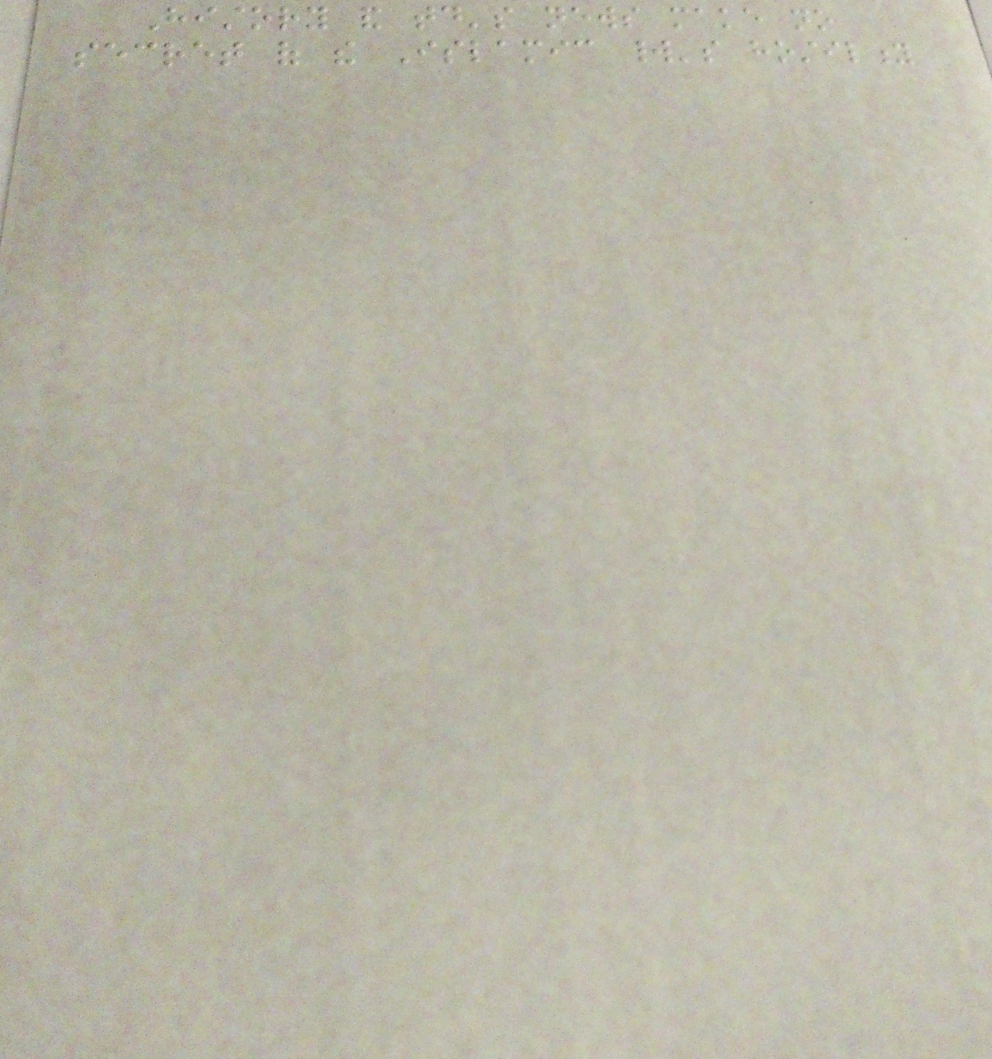History and today's news make no
secret of the Islamic world's hostility
